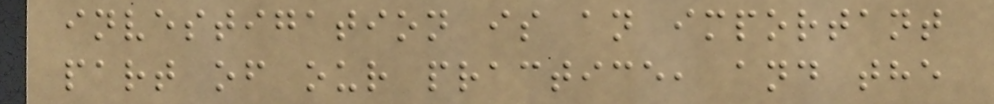investigation is an important
part of our practice, and the
